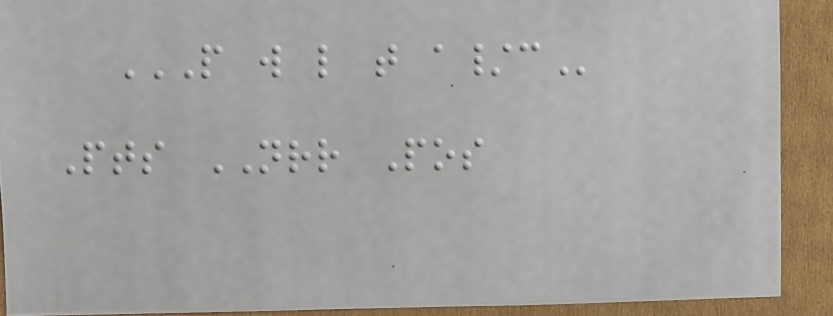P W L T A/C
Pts NRR Pos
